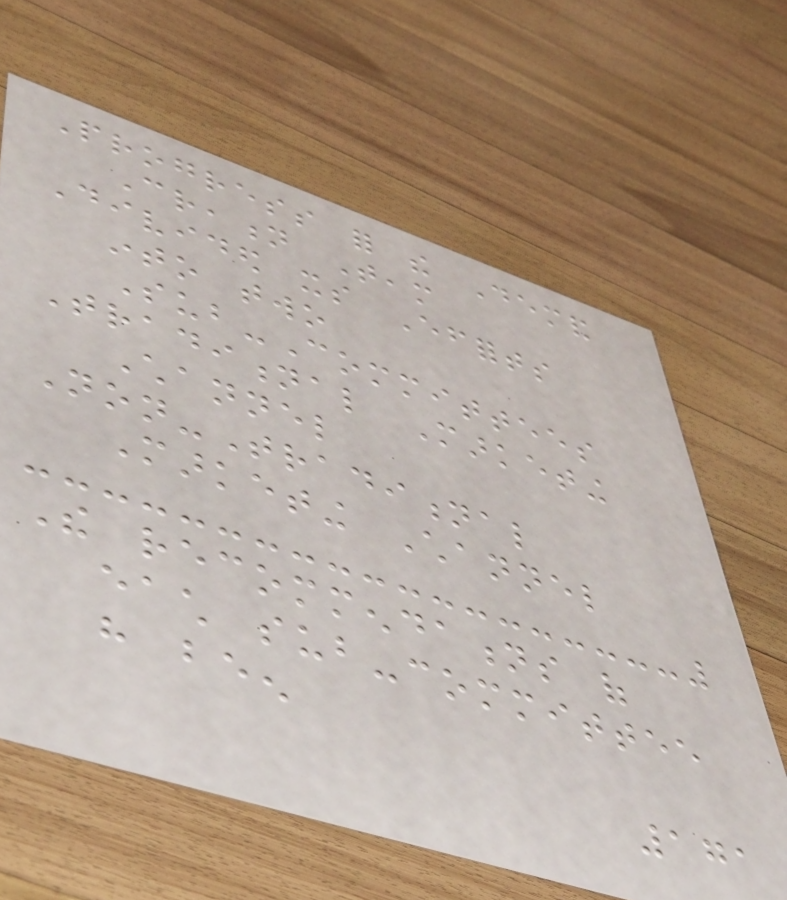Progress for the Demand
Creation Team
Divided its Efforts
into two
Sub-Committees
Traditional Marketing
Channel
Non-Traditional
Marketing Channel
The recommendations of
each sub-committee
have been
171
